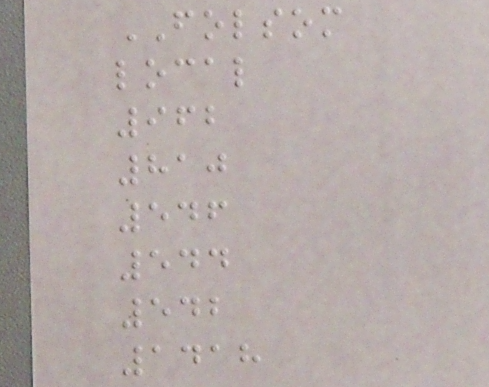FOLSOM
local
962
810
546
544
542
1418
